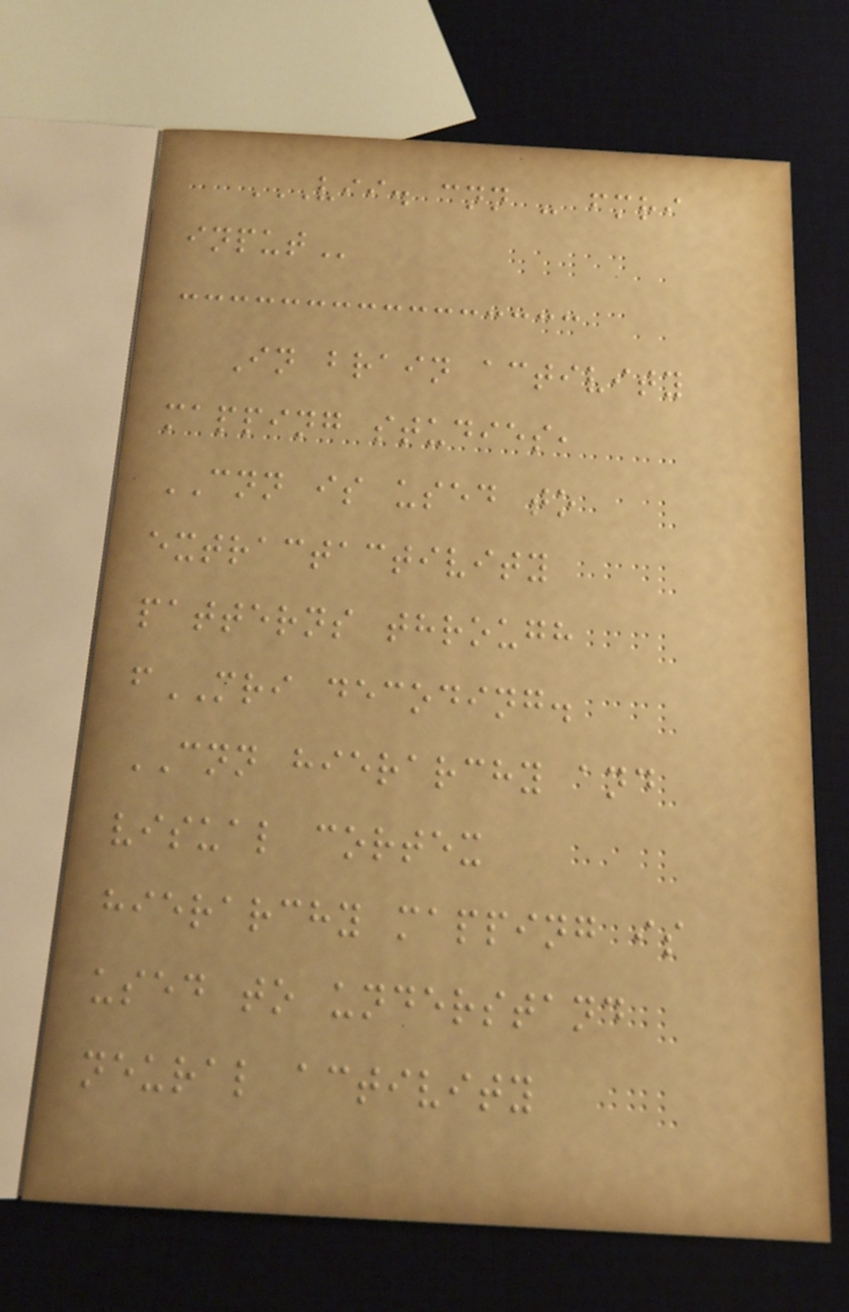VII. CNN - FMRI
INPUT
In brain activity
mapping studies,
CNN is used to
extractactivity
patterns through
fMRI decoding.
CNN hierarchy and
visual cortex
hierarchy mapping is
used to understand
neural activity
